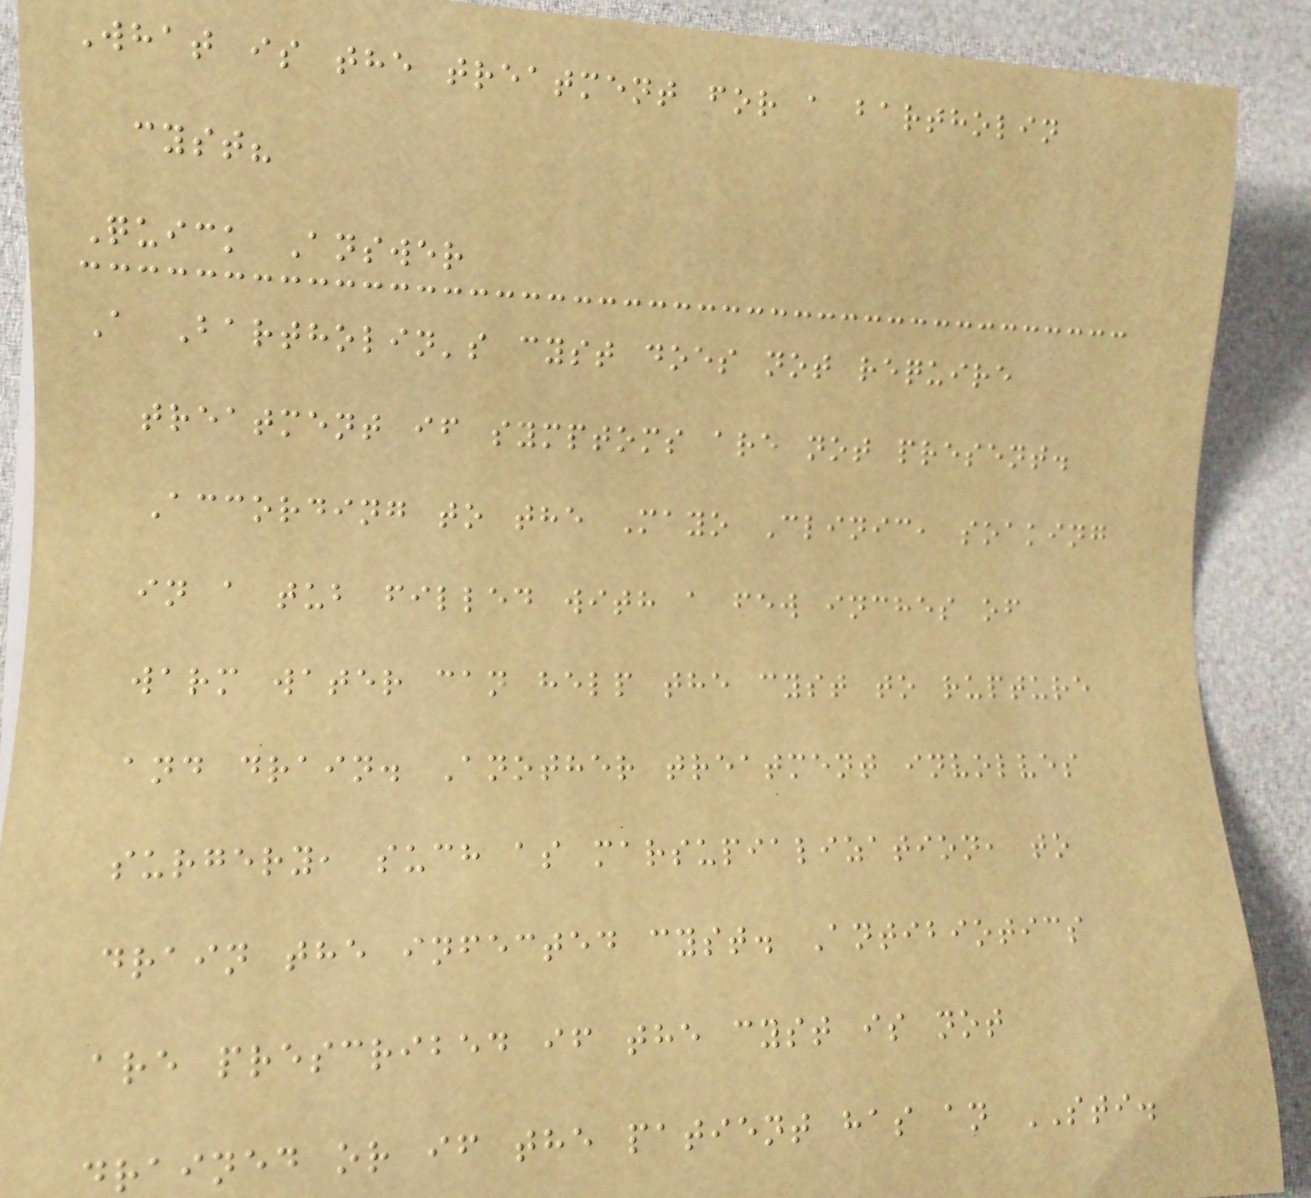What is the treatment for a bartholin
cyst?
Quick Answer
A Bartholin's cyst does not require
treatment if symptoms are not present.
According to the Mayo Clinic, soaking
in a tub filled with a few inches of
warm water can help the cyst to rupture
and drain. Another treatment involves
surgery, such as marsupialization, to
drain the infected cyst. Antibiotics
are prescribed if the cyst is not
drained or if the patient has an STI.
